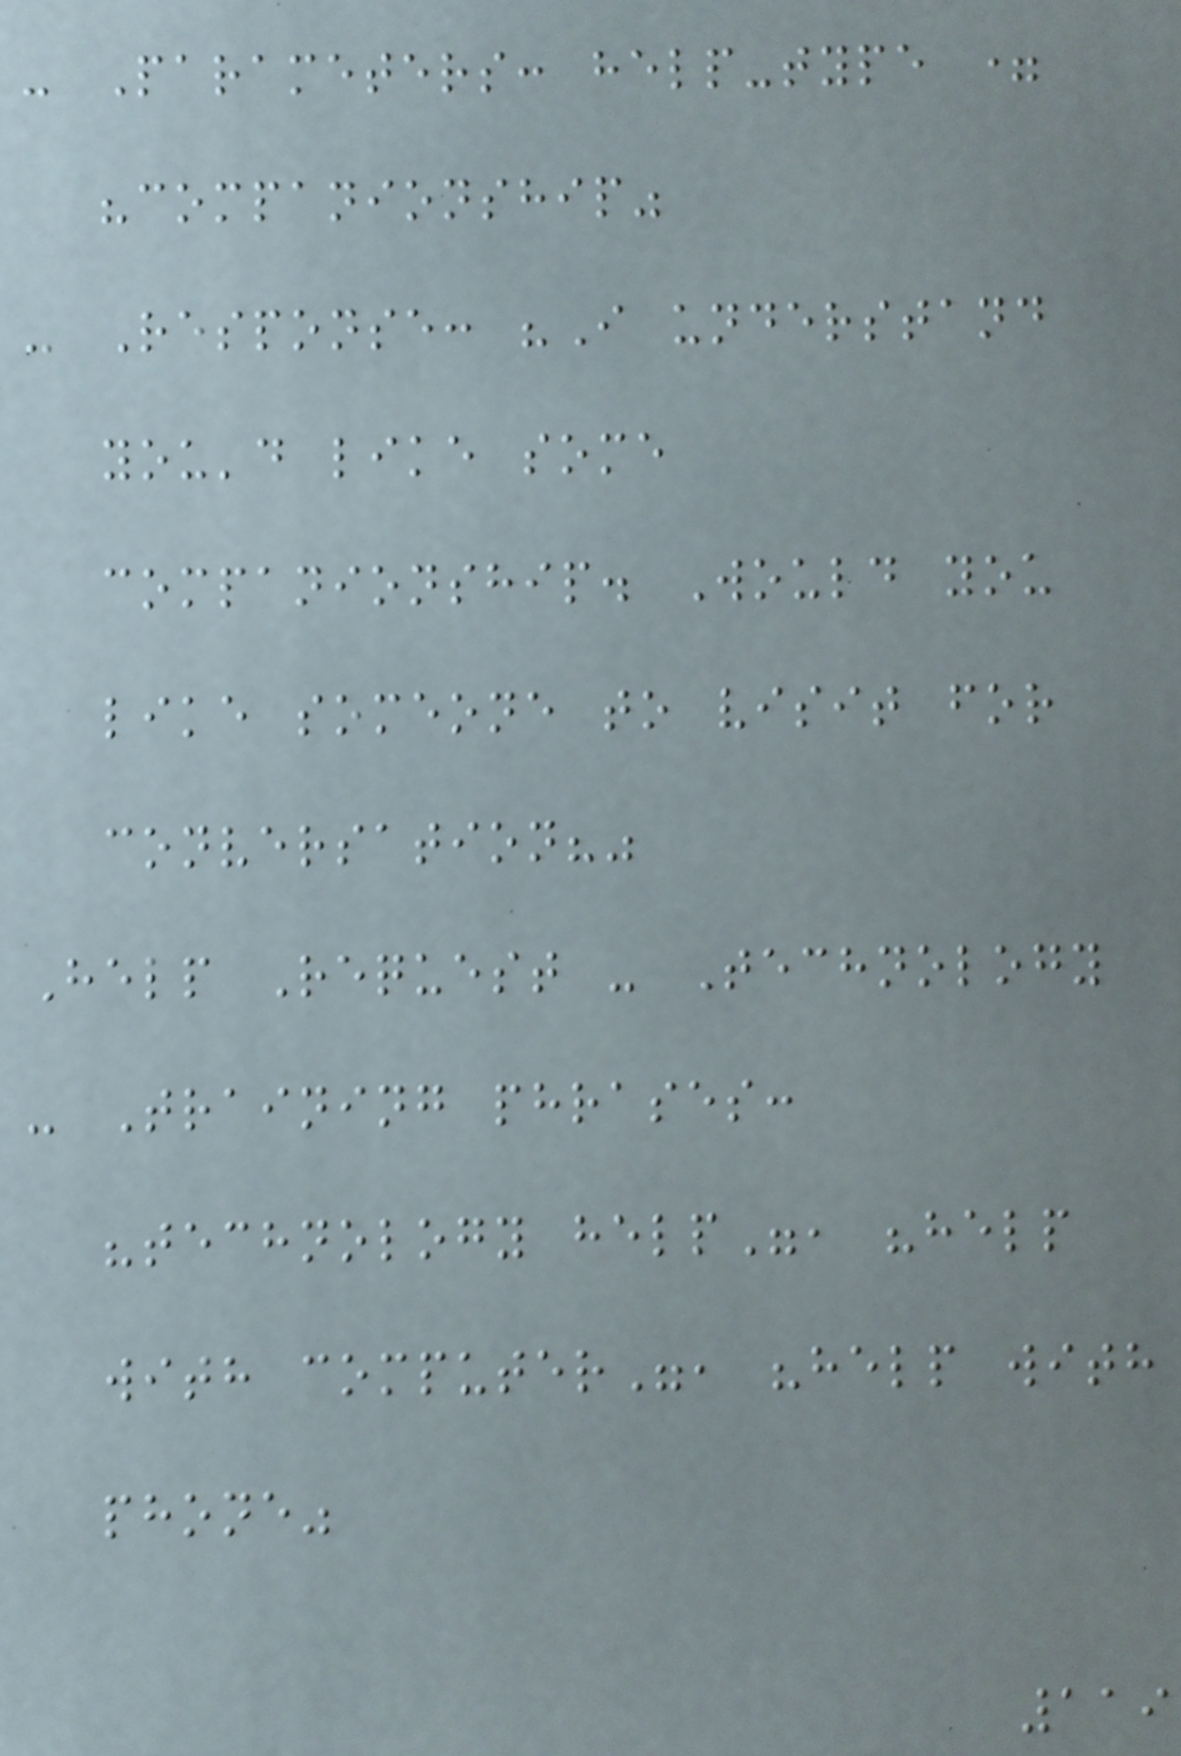- Parameters: help-type =
"companionship"
- Response: "I understand
you'd like some
companionship. Would you
like someone to visit for
conversation?"
Help Request - Technology
- Training phrases:
"technology help", "help
with computer", "help with
phone"
119
